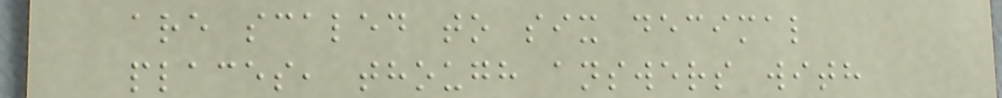are scaled to six decimal
places, though answers with
